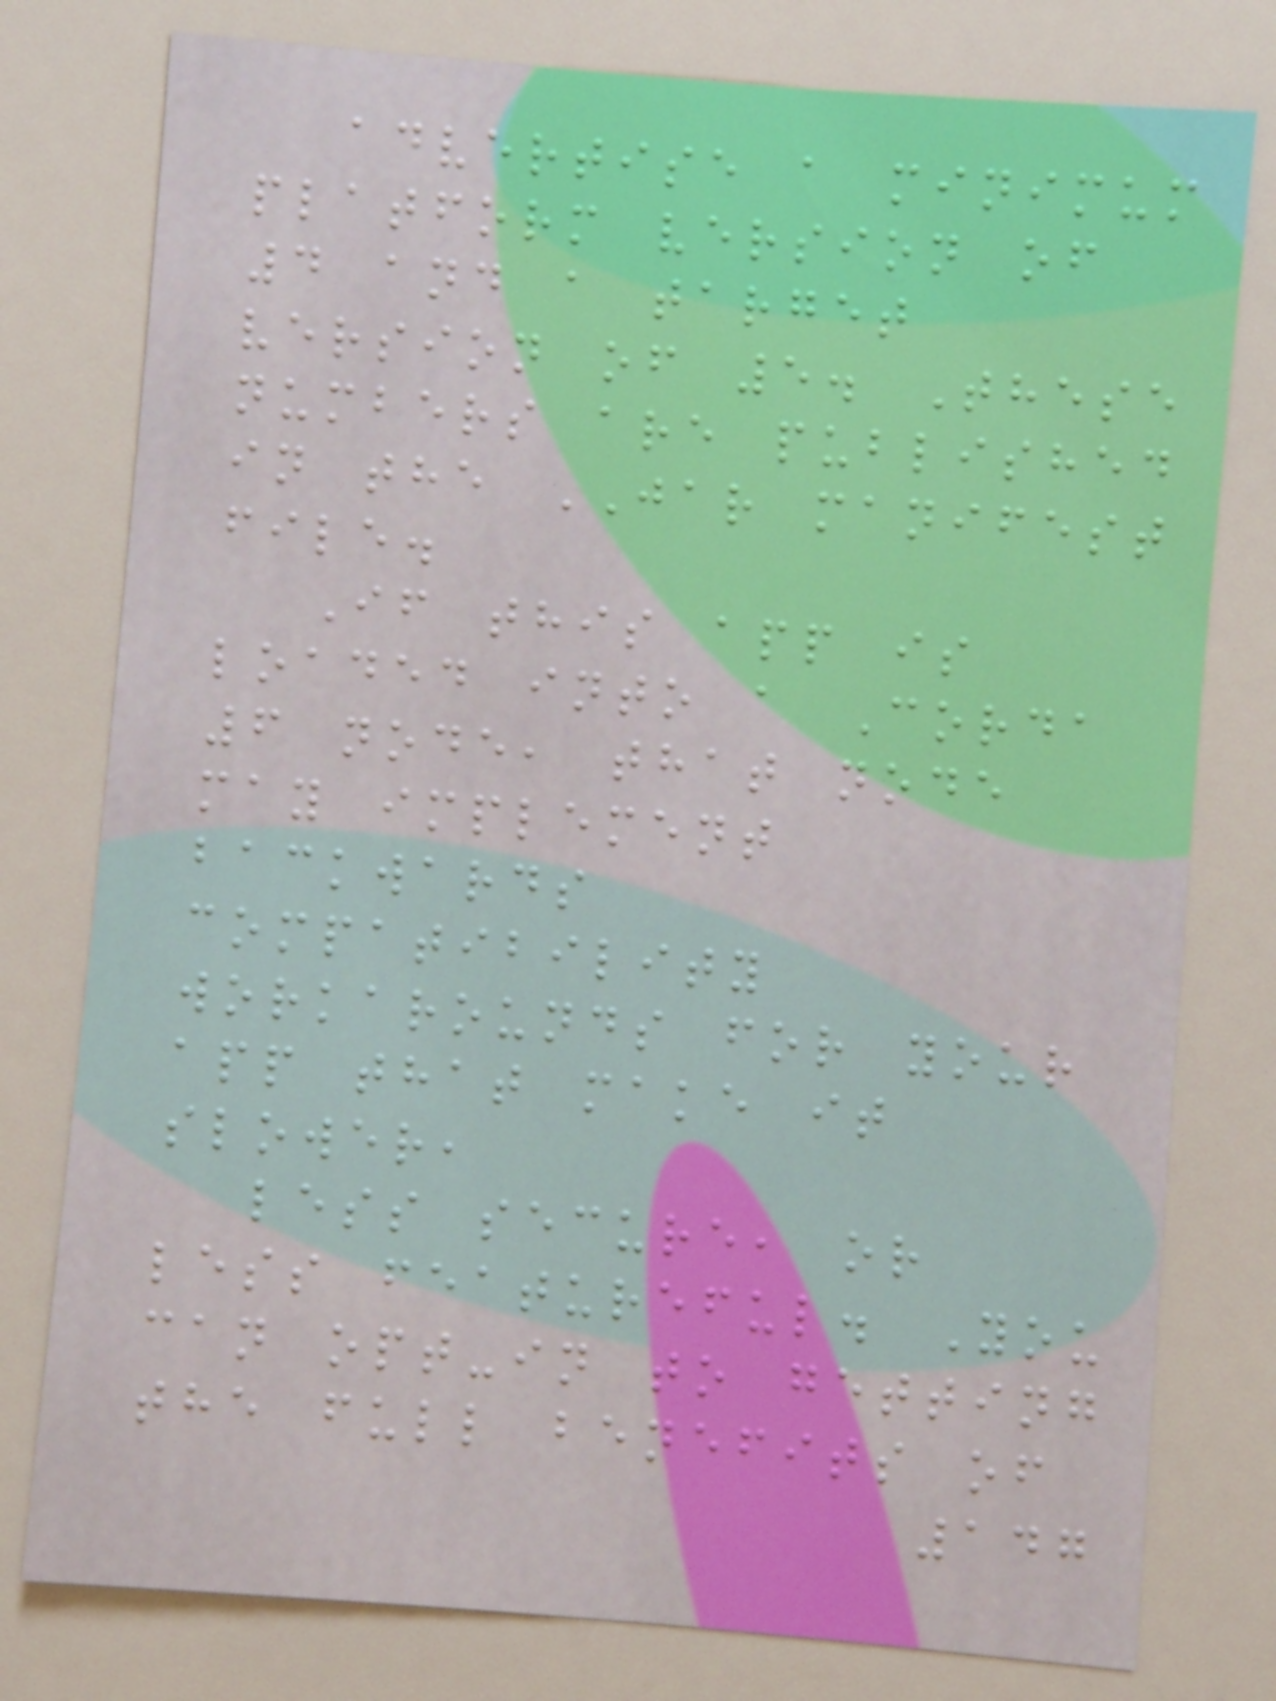advertise a minimum
platform version of
4 and a target
version of 5. These
numbers are published
in the JAR manifest
file.
If this app is
loaded into a Corda
6 node, that node
may implement
backwards
compatibility
workarounds for your
app that make it
slower,
less secure, or
less featureful. You
can opt-in to getting
the full benefits of
147
